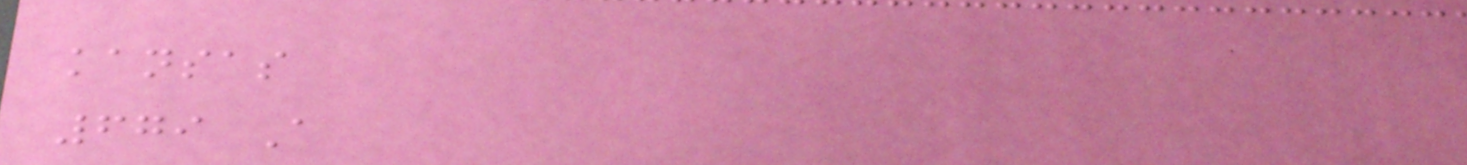kansas
679 A
